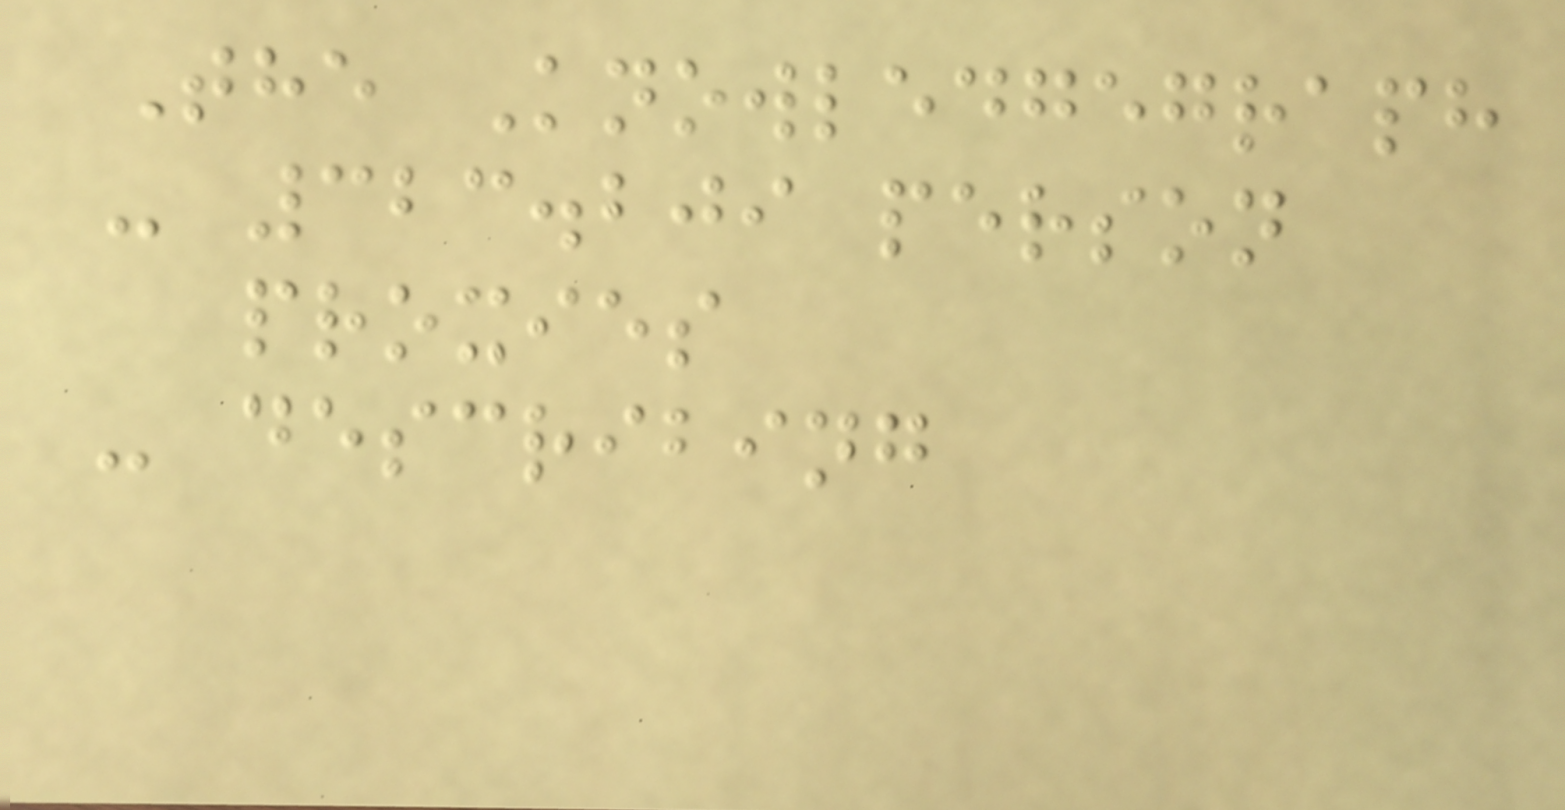The Knowledgegraph
- 323.209 person
proxies
- describing
